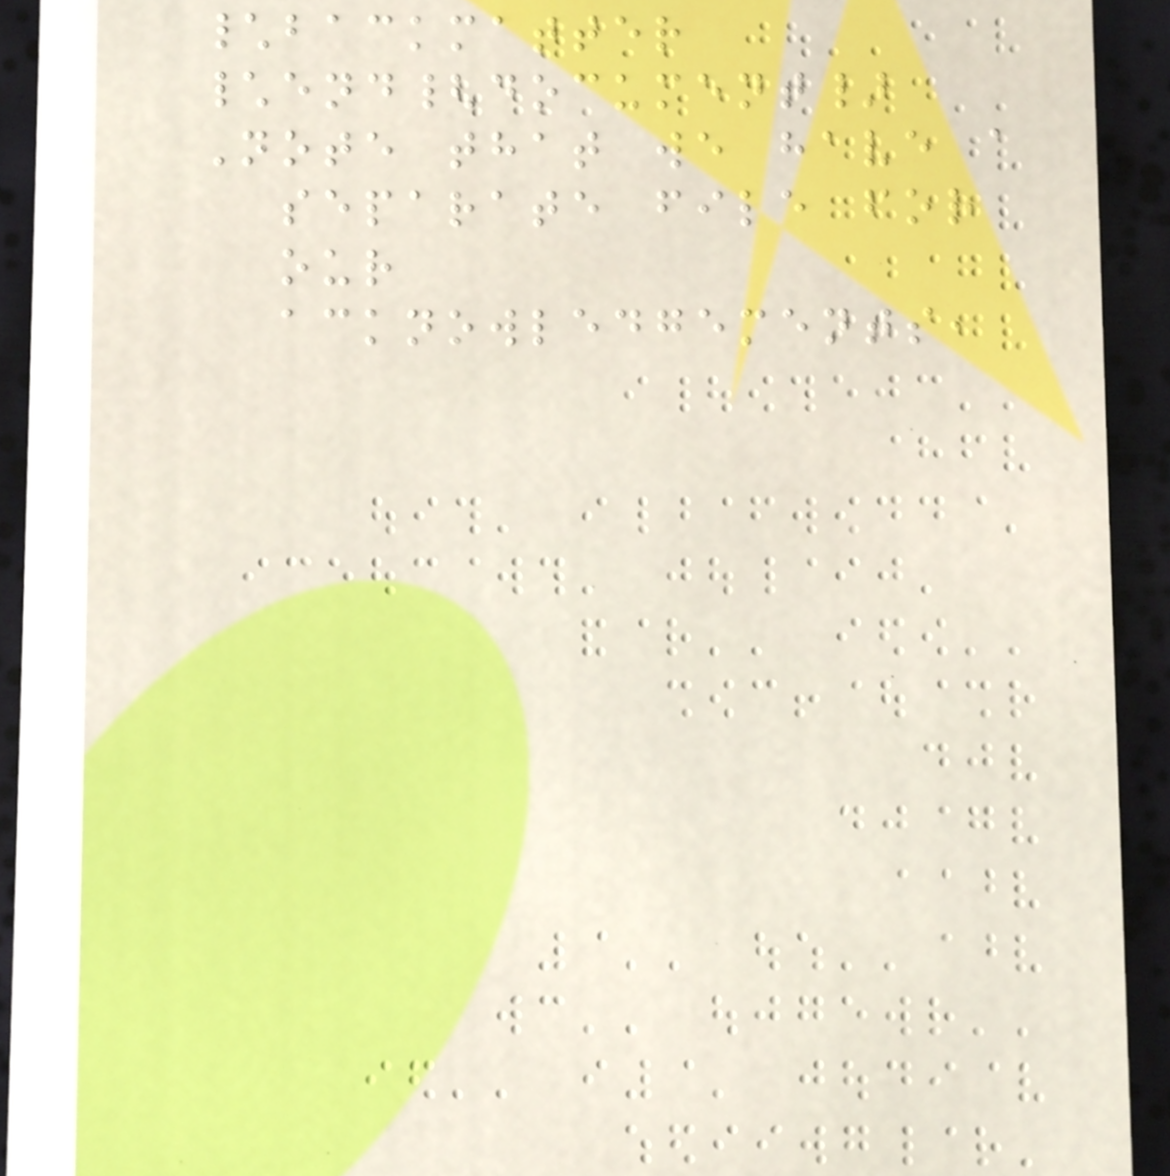\backmatter
\end{document}
Note that we have a
separate file for
our
acknowledgements,
